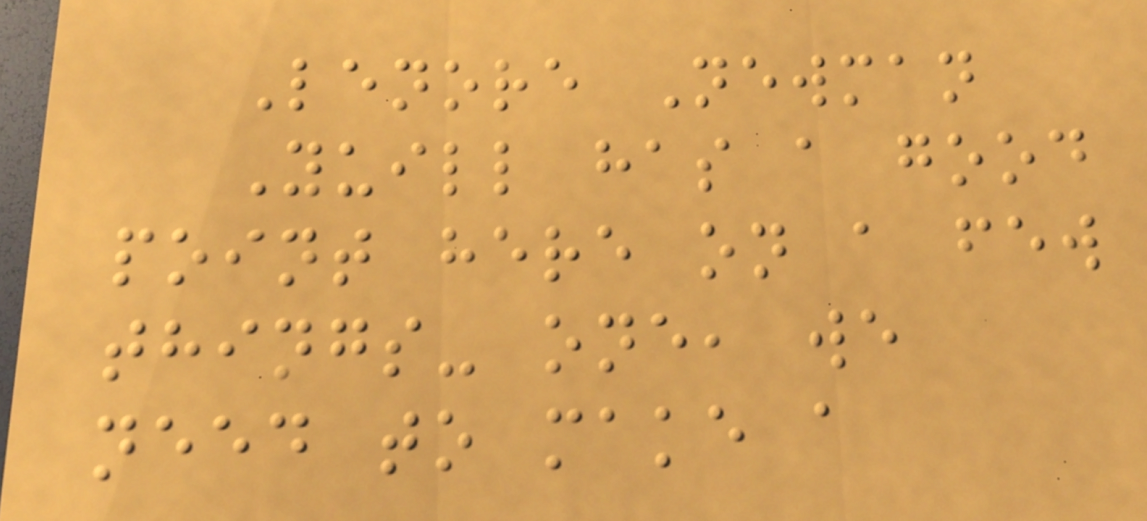Lenore Newman
Yuill has a good
point here on a few
things- one, we
need to make a
